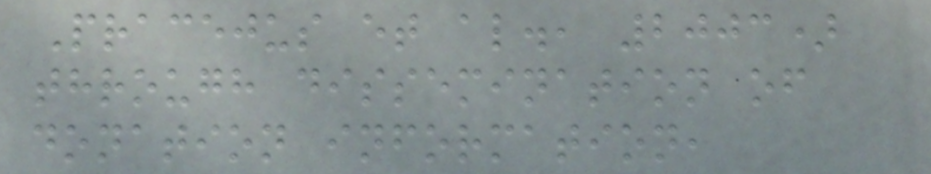Pracejus et al., 2003)
through dissemination of
donation information,
